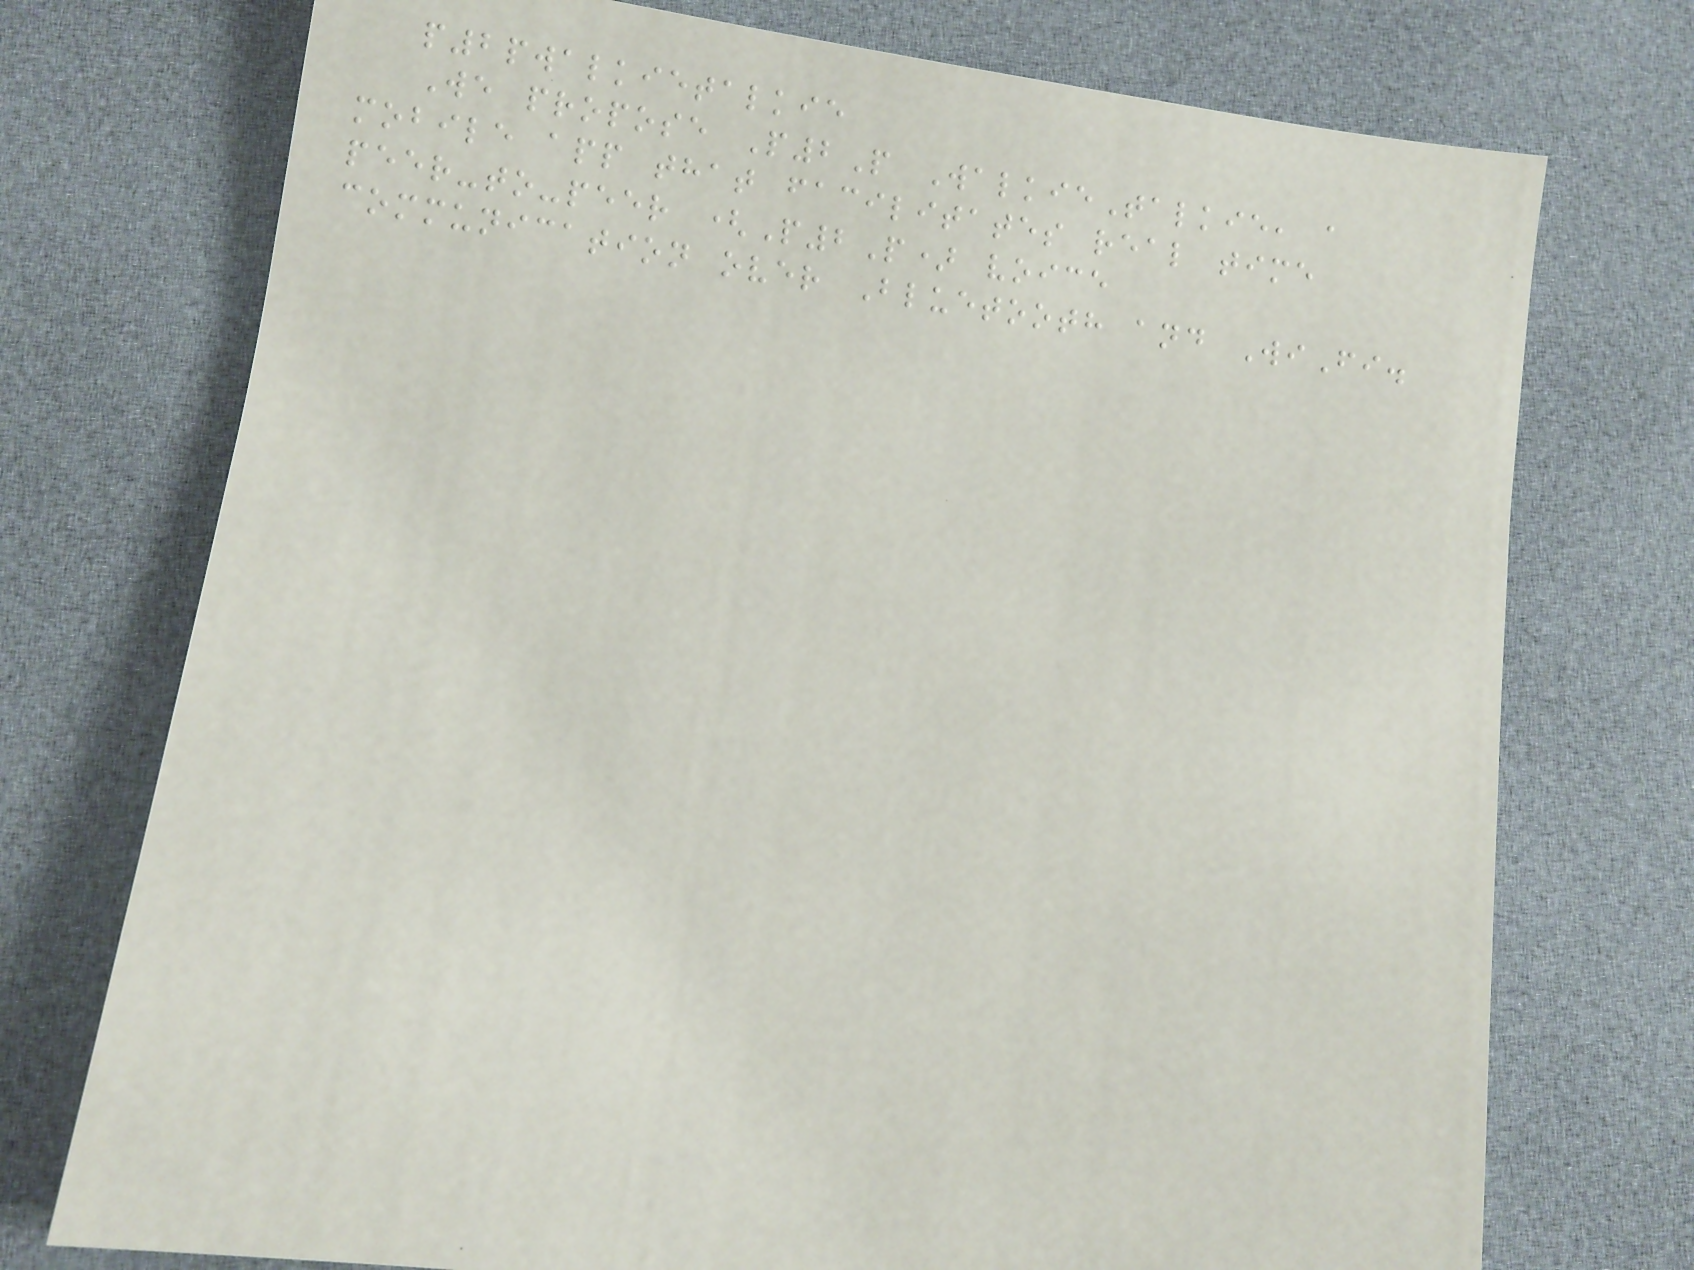p2pwalkietalkie
We propose P2P WalkieTalkie, a
mobile app that facilitates real time
peer-to-peer (P2P) voice
communication over Bluetooth and WiFi.
